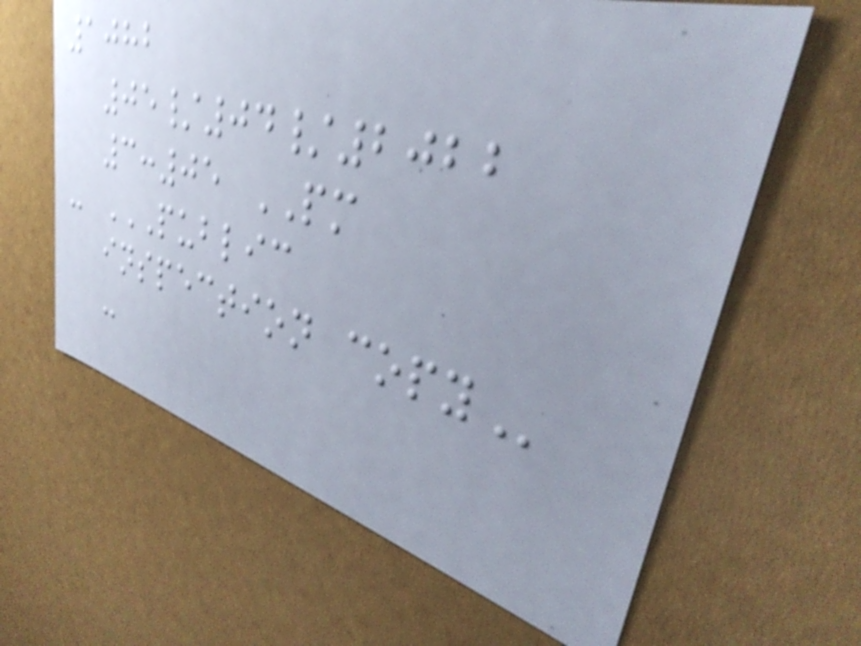1082
05/04/2022
3:05 PM
- PUBLIC
INSPECTION COPY
-
